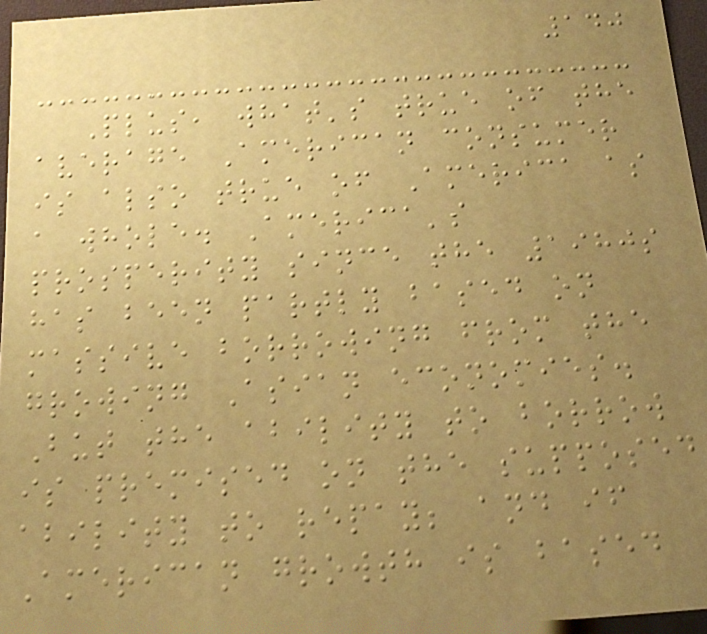140
Plus, what's true of the
average American consumer
is also true of America as
a whole. America's
prosperity since the 1980s
has been partly based on
massive borrowing from the
growing Asian economies.
But the ability to borrow
is premised on the supposed
ability to repay; and if
American growth is based
